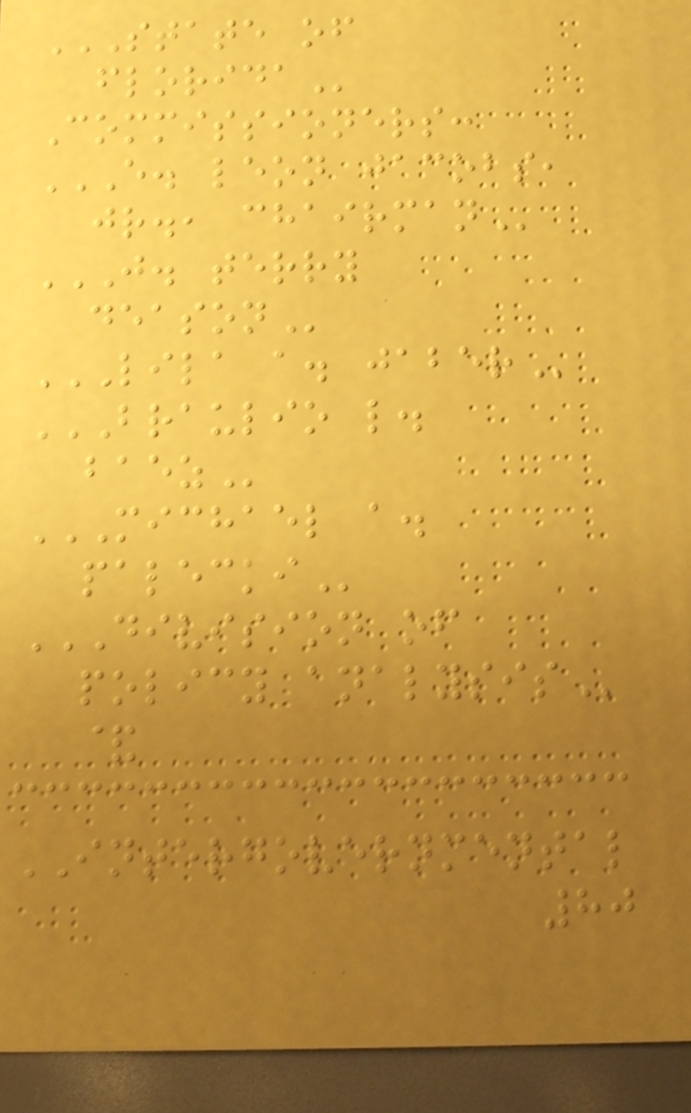STATE OF
FLORIDA
Commissioners:
E. LEON JACOBS,
JR., CHAIRMAN
J. TERRY
DEASON
LILA A. JABER
BRAULIO L.
BAEZ
MICHAEL A.
PALECKI
DIVISION OF
POLICY ANALYSIS
&
INTERGOVERNMENTAL
80
